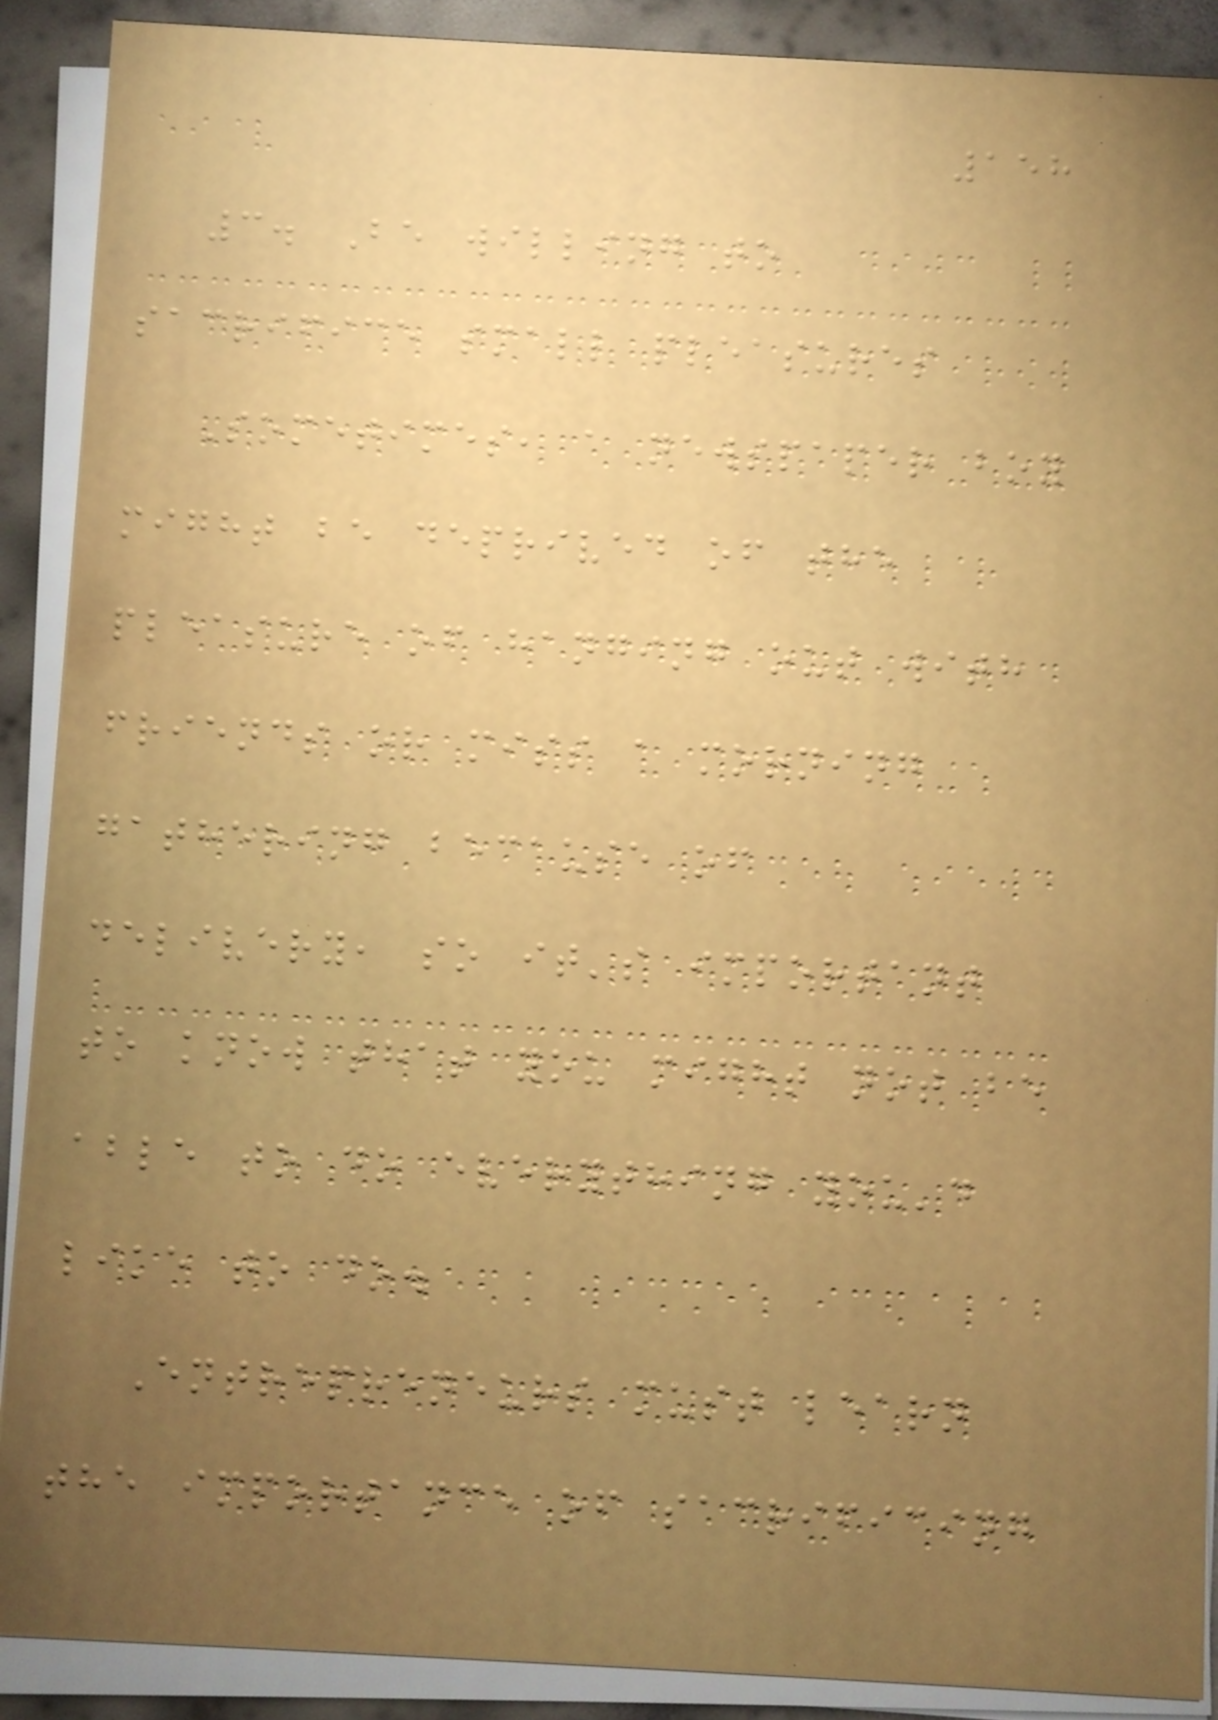158
3. Be willing to
sacrifice small pleasures
Sometimes, a newspaper boy
might be deprived of the
pleasure of hanging out with
friends or miss a morning
gathering because of
delivery, so it's important
to know that you might not be
able to do everything you'd
like to do.
Entrepreneurs must learn
the importance of sacrificing
